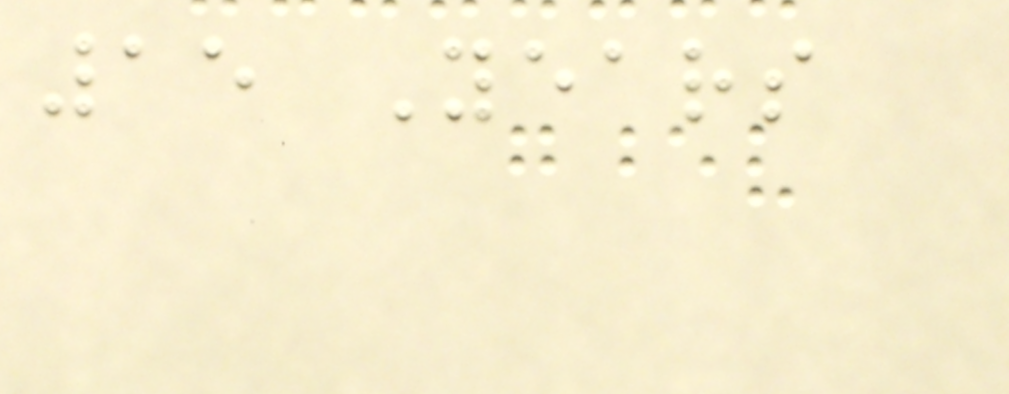15 Years
